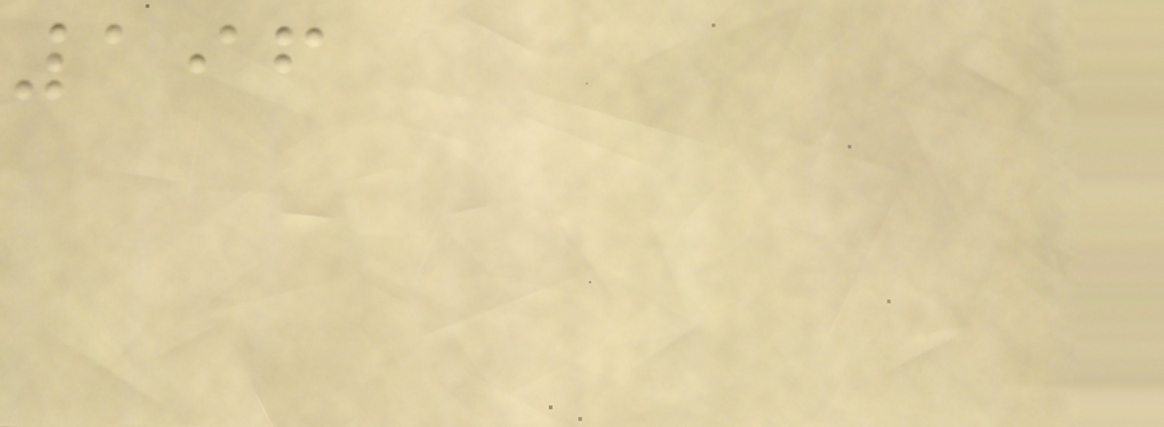196
